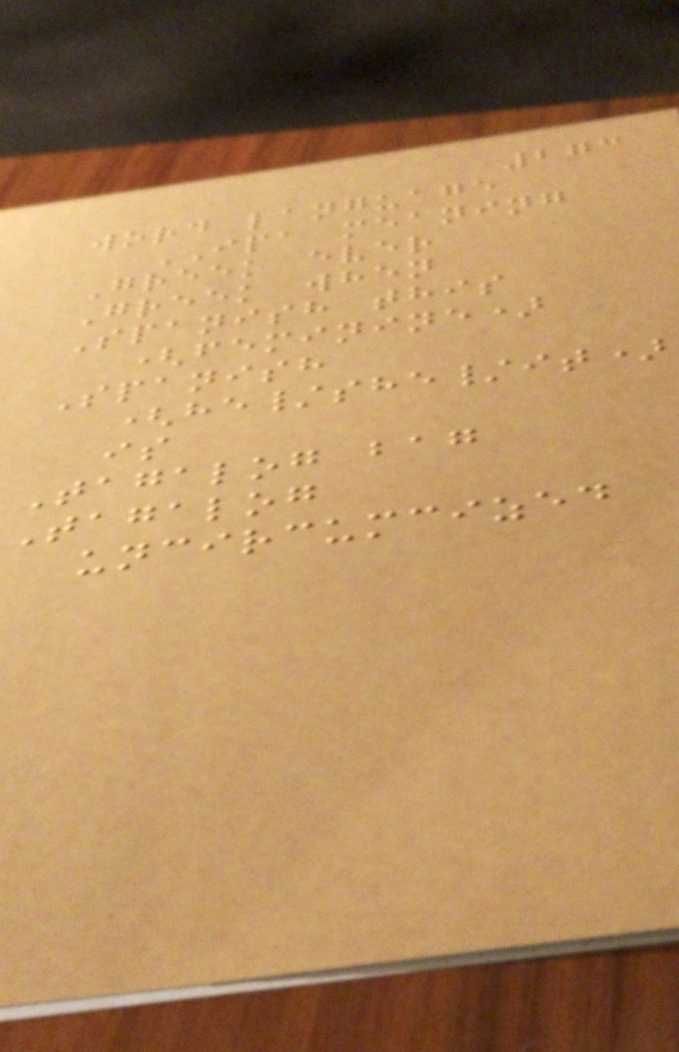273
word language
IPA meaning
Greek ever
Greek when
Spanish this
(feminine)
Spanish
(he/she/it)
is
Tagalog bag
Tagalog
uncircumcized
